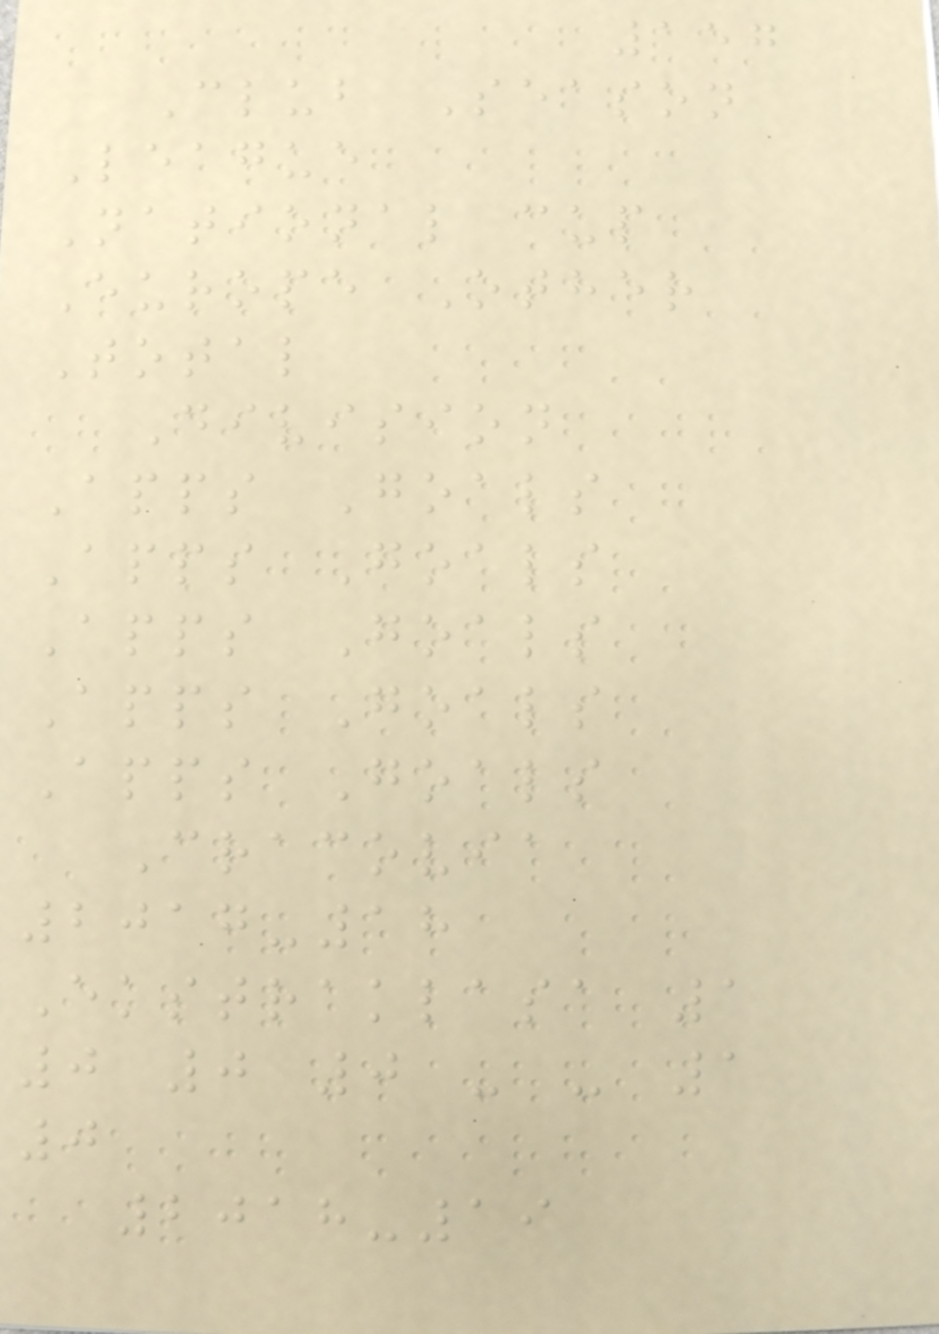157
Club Season
League
National cup
Europe Other
Total
Division
Apps Goals
Apps Goals
Apps Goals
Apps Goals
Apps Goals
Cracovia
2017-18
Ekstraklasa 1
0 0 0 - - 1
0
2018-19
